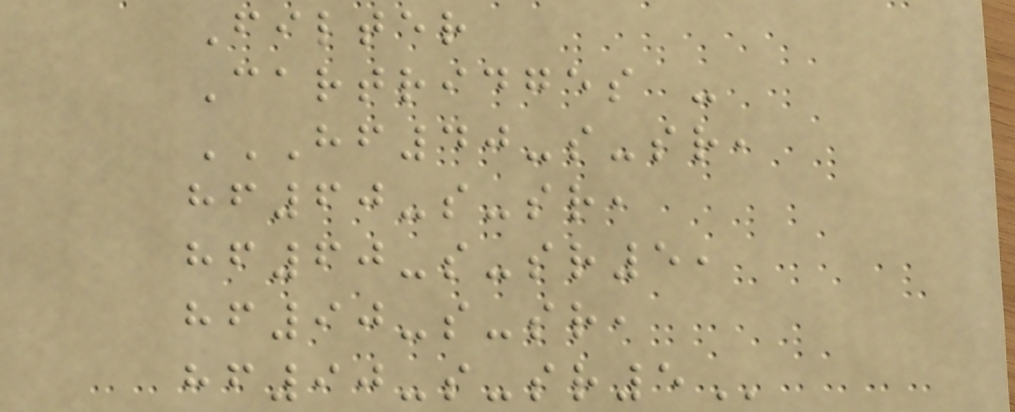Filter
Cartridges -
HF40-S-SR,
HF60-S-SR,
HF60-S-SR5,
HF90-S-SR,
HF90-S-SR5
